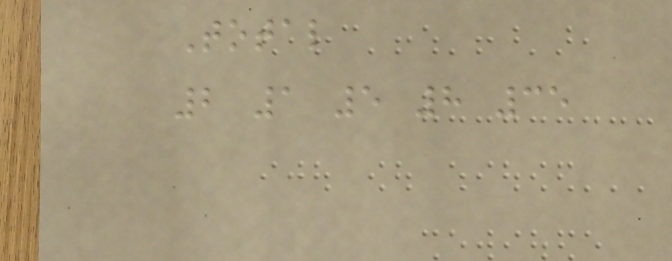Total
2 1 5 8 35
